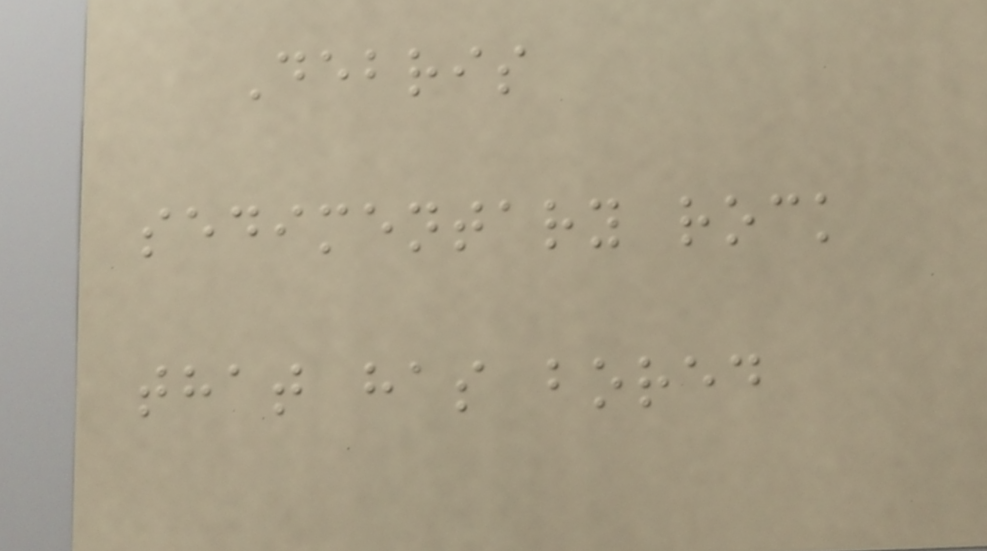Debris
sedimentary rock
that has bored
